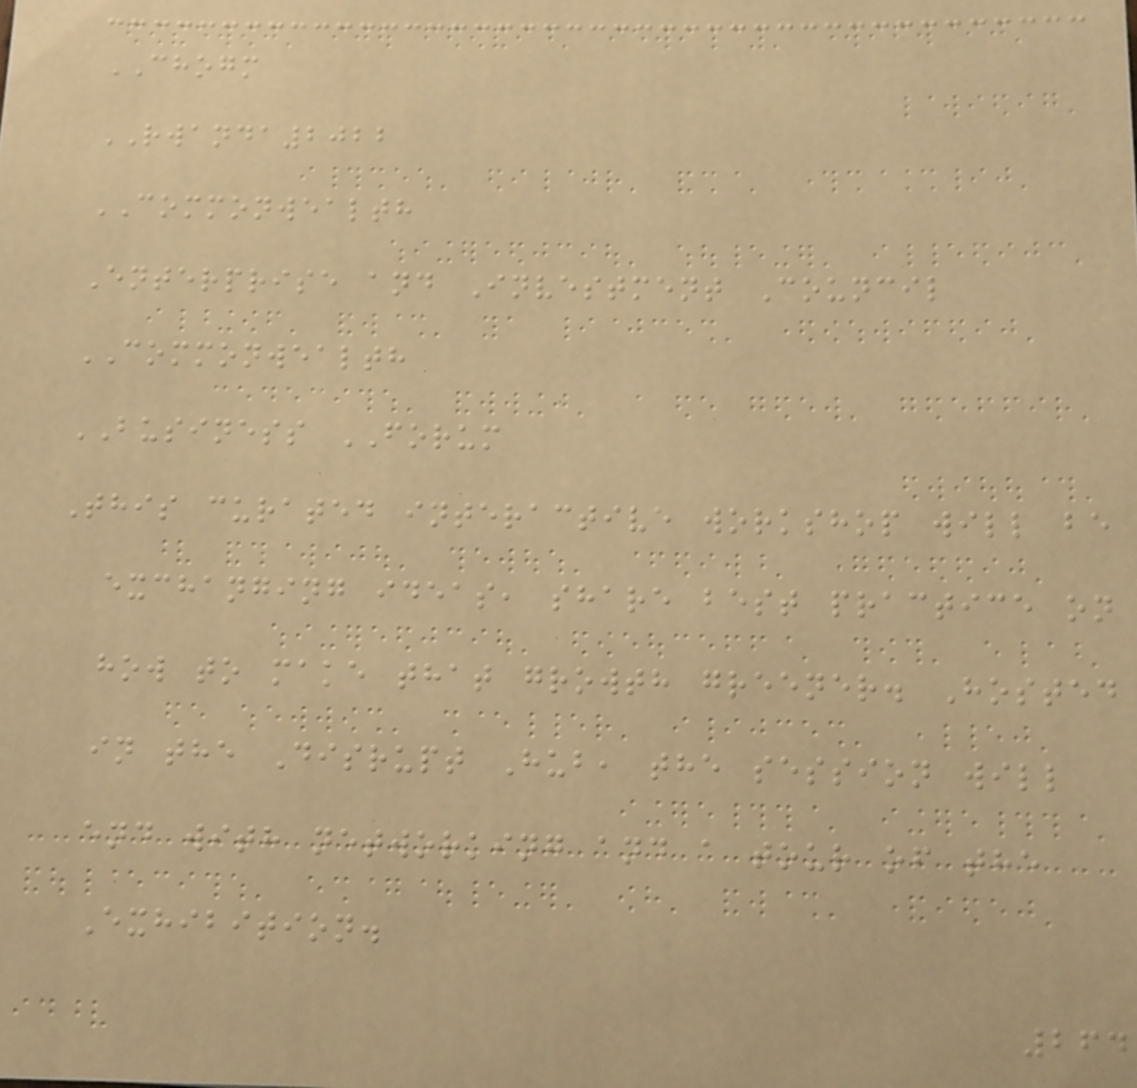CHOGM
RWANDA2022
COMMONWEALTH
Enterprise and Investment Council
COMMONWEALTH
BUSINESS FORUM
This curated interactive workshop will be
exchanging ideas, share best practice on
how to make that growth greener. Hosted
in the Disrupt Hub, the session will
end with networking and a tour of the
Exhibition.
264
